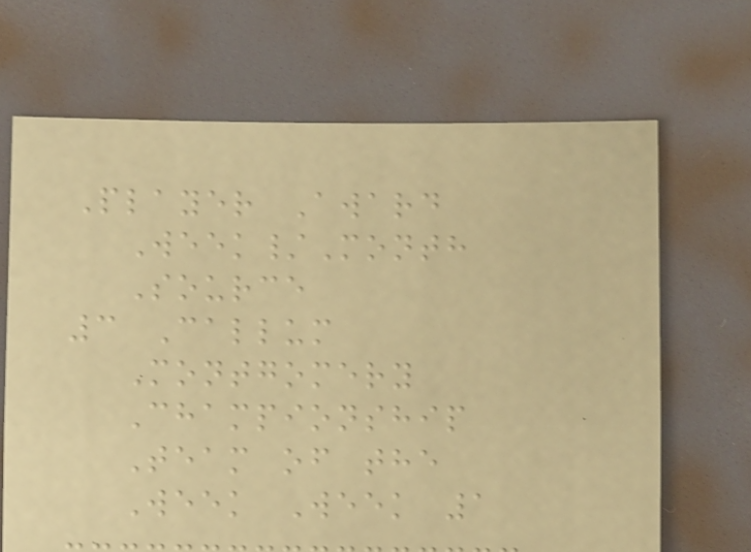Player Award
Week/Month
Source
3 Callum
Montgomery
Championship
Team of the
Week Week 1
